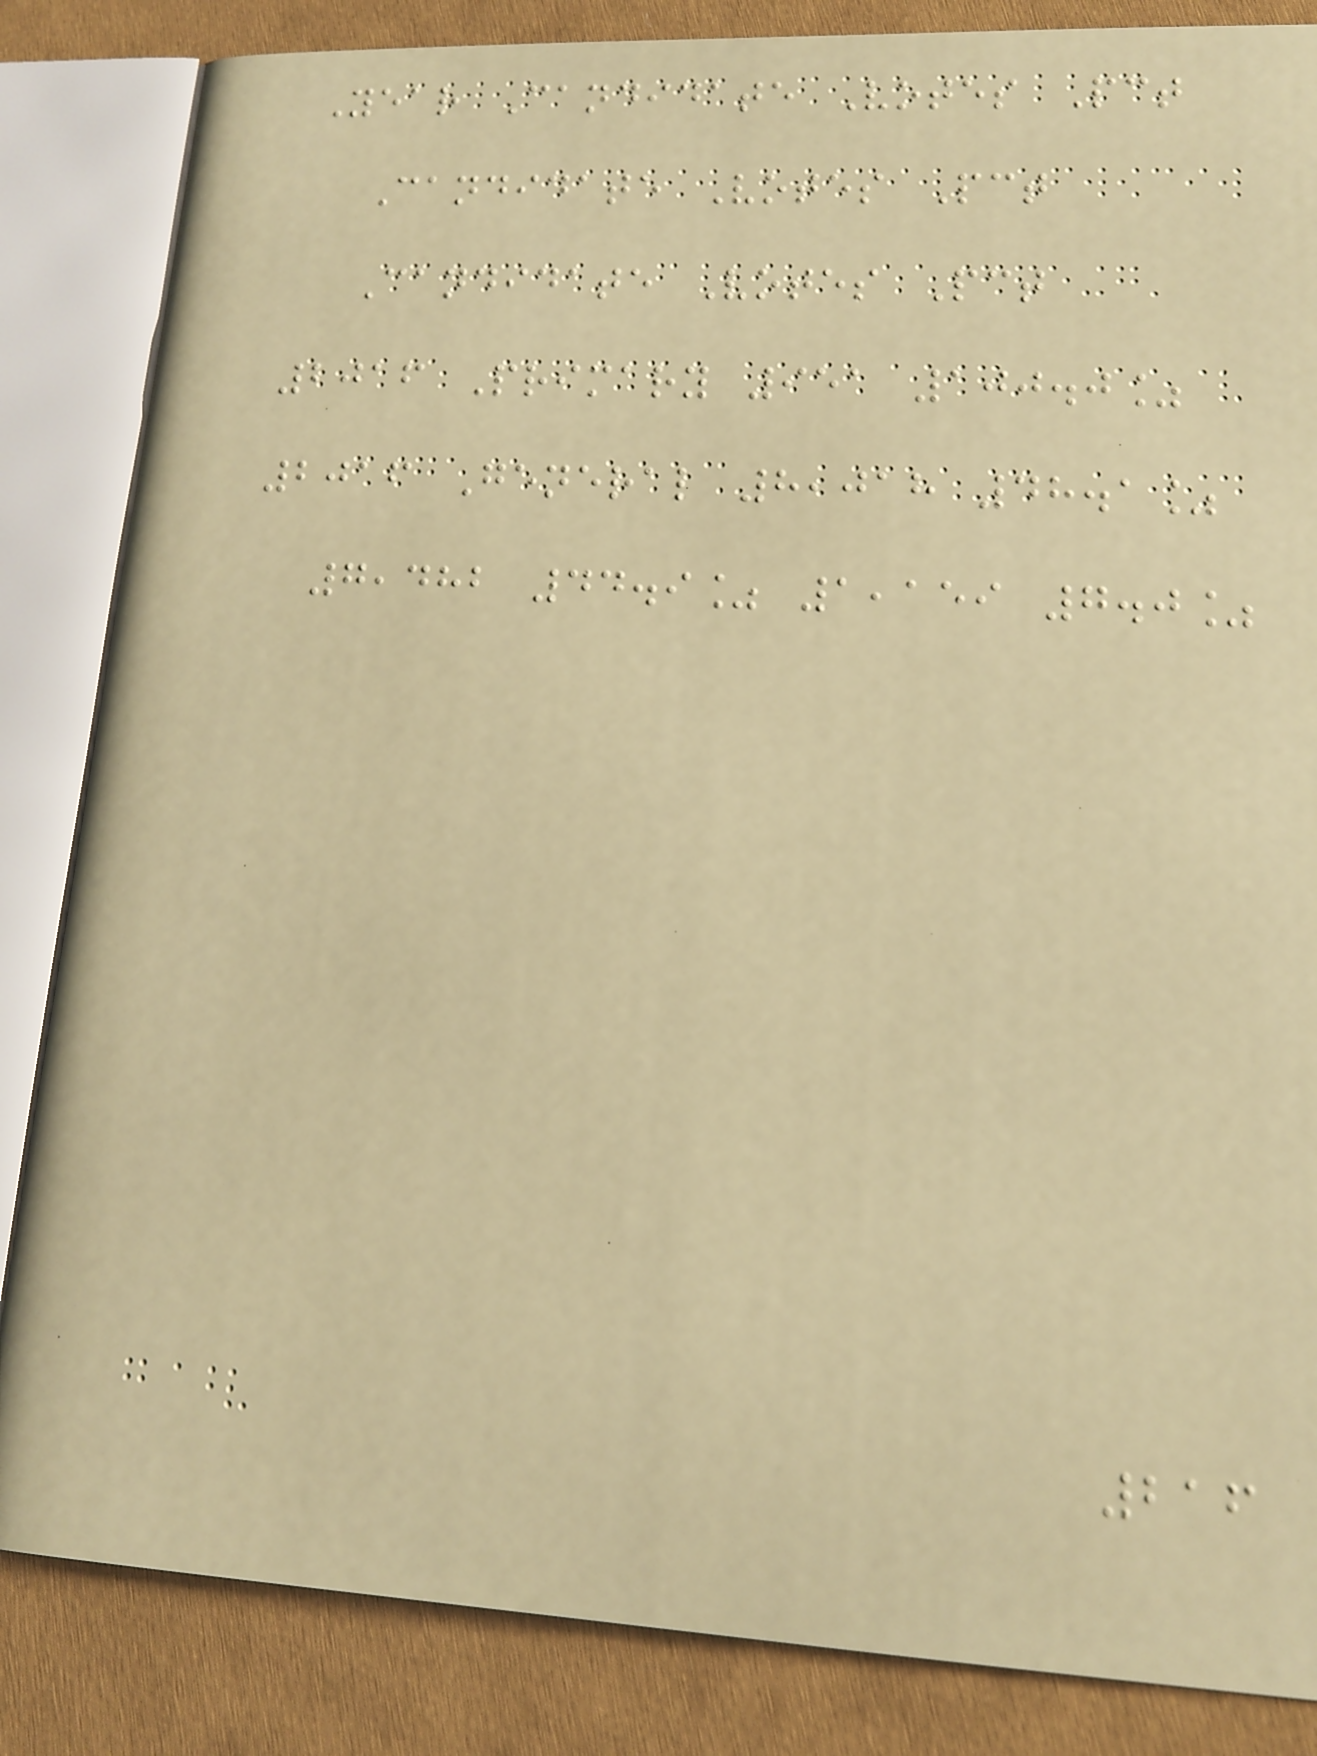Year Candidate Votes Pct
Candidate Votes Pct
Candidate Votes Pct
2016 Primary 951 100.0%
2016 General 8,018 48.1%
7,482 44.9% 1,159 7.0%
216
